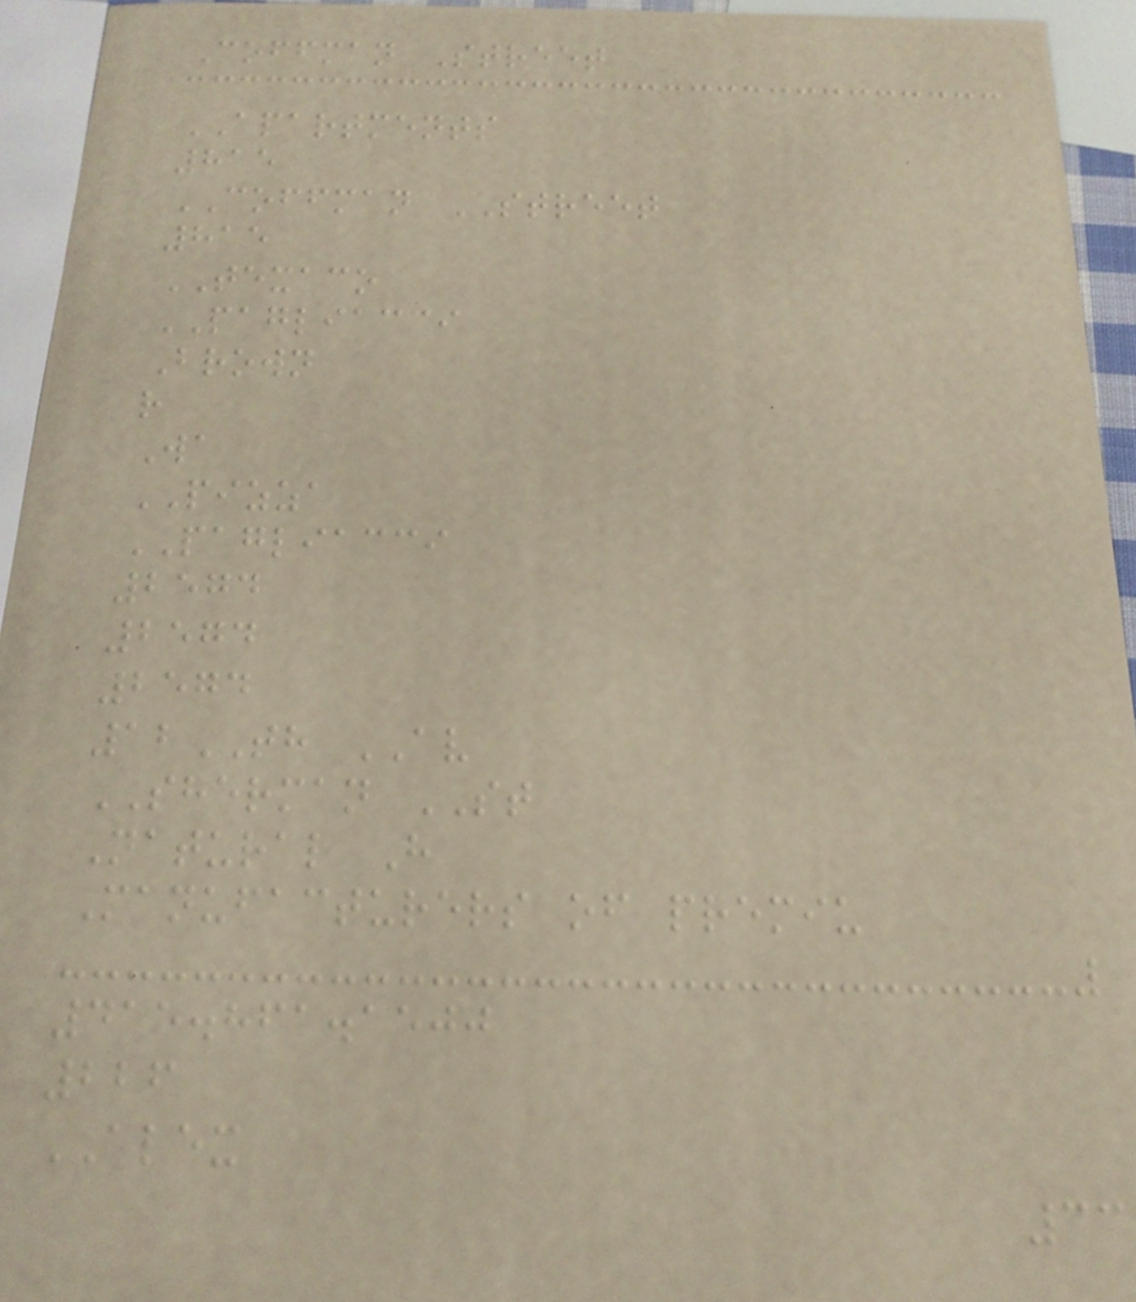Coffman Street
APARTMENTS
815
COFFMAN STREET
815
TEXACO
PAGLIACCI
Brown
r
Wa
PIZZA
PAGLIACCI
2574
2574
2574
12TH AV
SHERMAN ST
Natural H
Manufacturers of premiu
415.861.1500
226
ALEX
33
